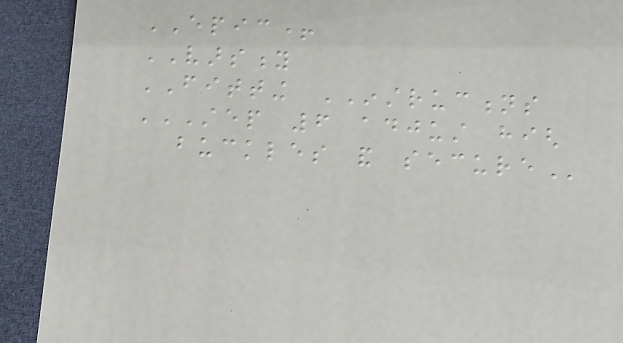EPIC+
VARSITY
FITTING INSTRUCTIONS
STEP 6 ADJUST HIGH
BUCKLES AND SECURE
